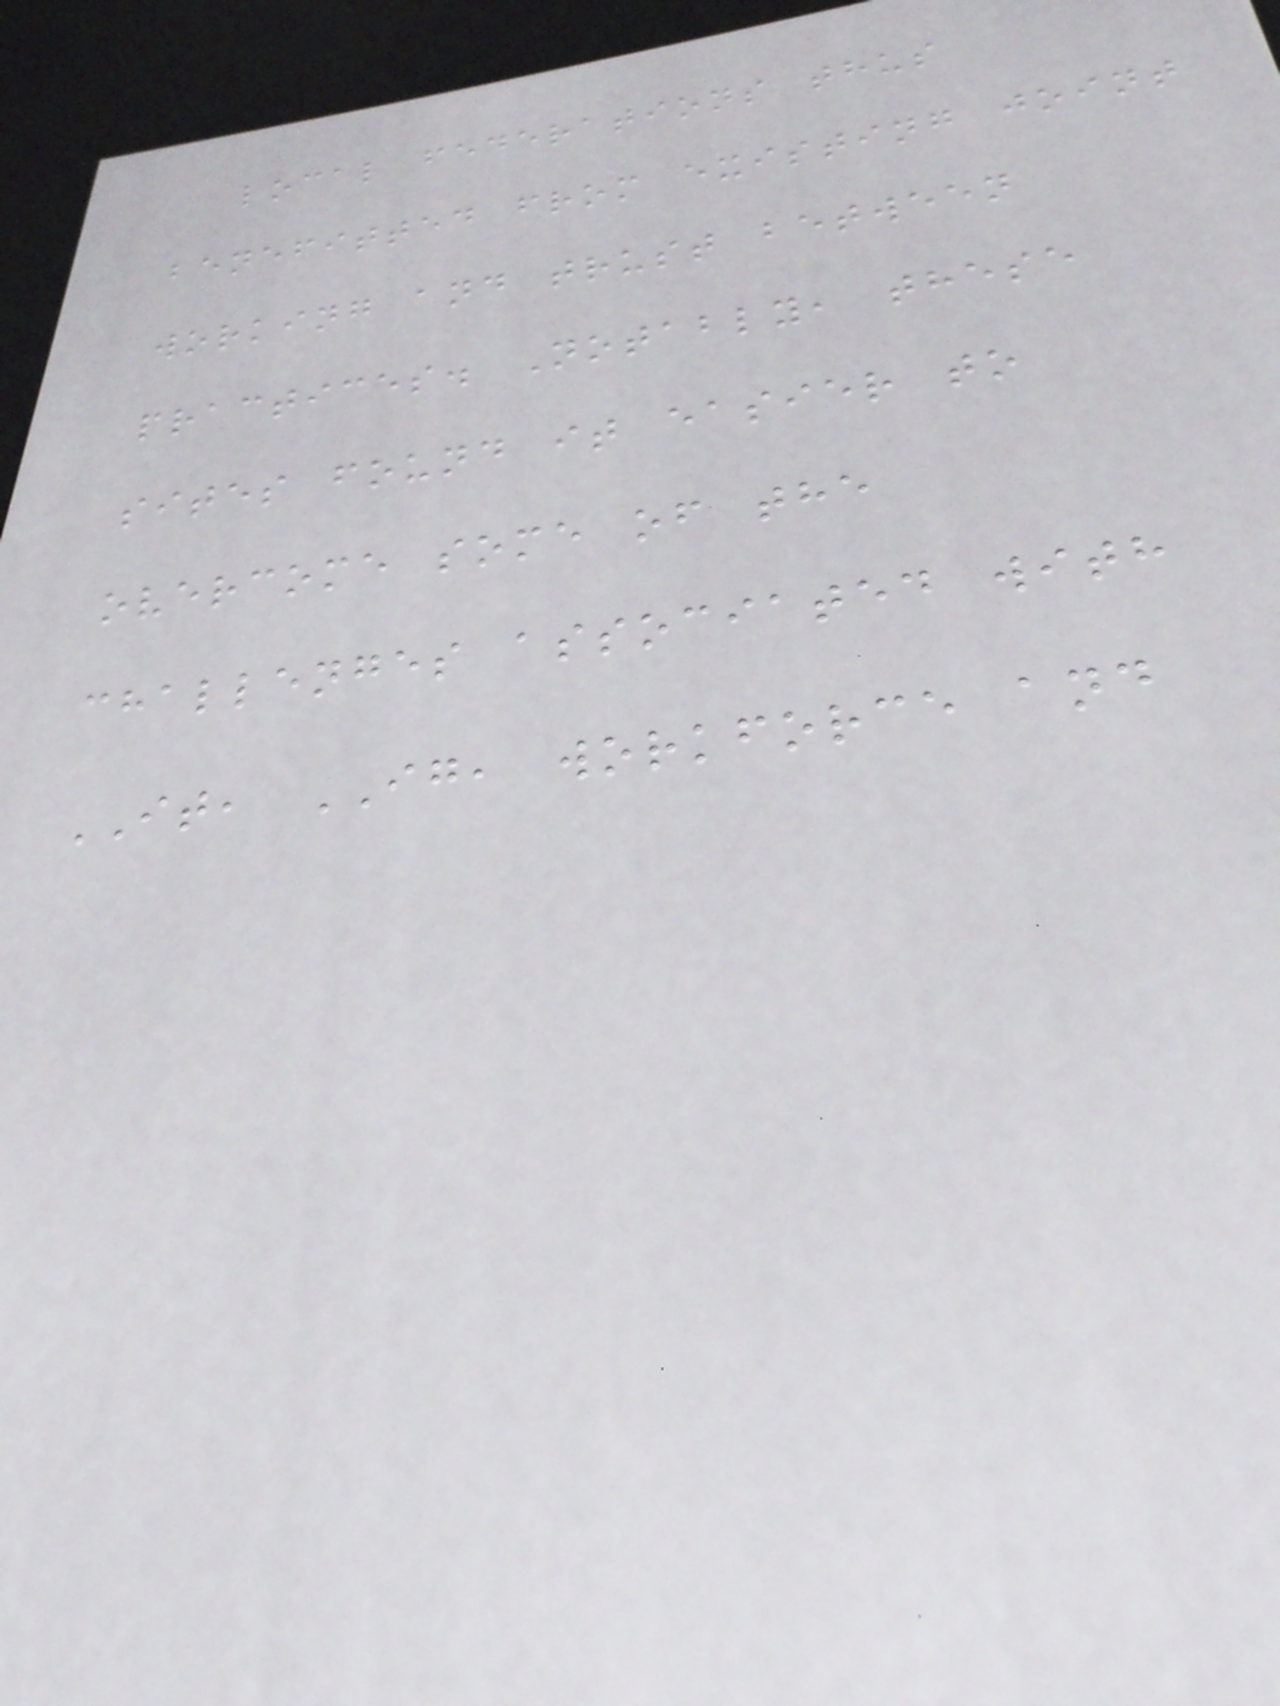local federations thus
benefitted from existing joint
working and trust between
practices. Notably, these
sites found it easier to
overcome some of the
challenges associated with
IT, IG, workforce and
